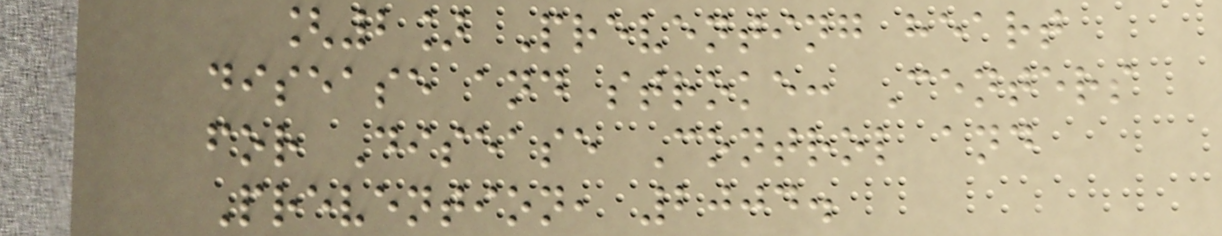[2] Preventing heart
disease and stroke: Centers
for Disease Control and
Prevention, 2004.
